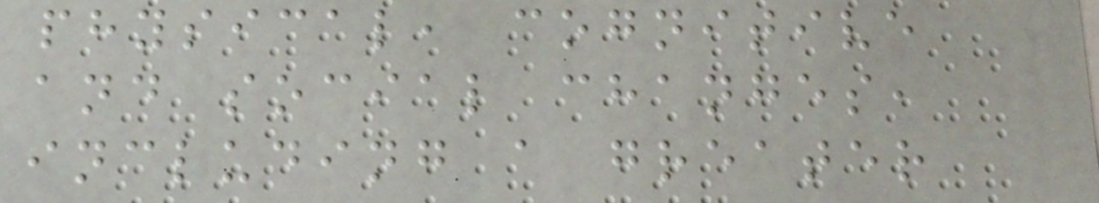physical, cognitive
and social changes,
including a greater
